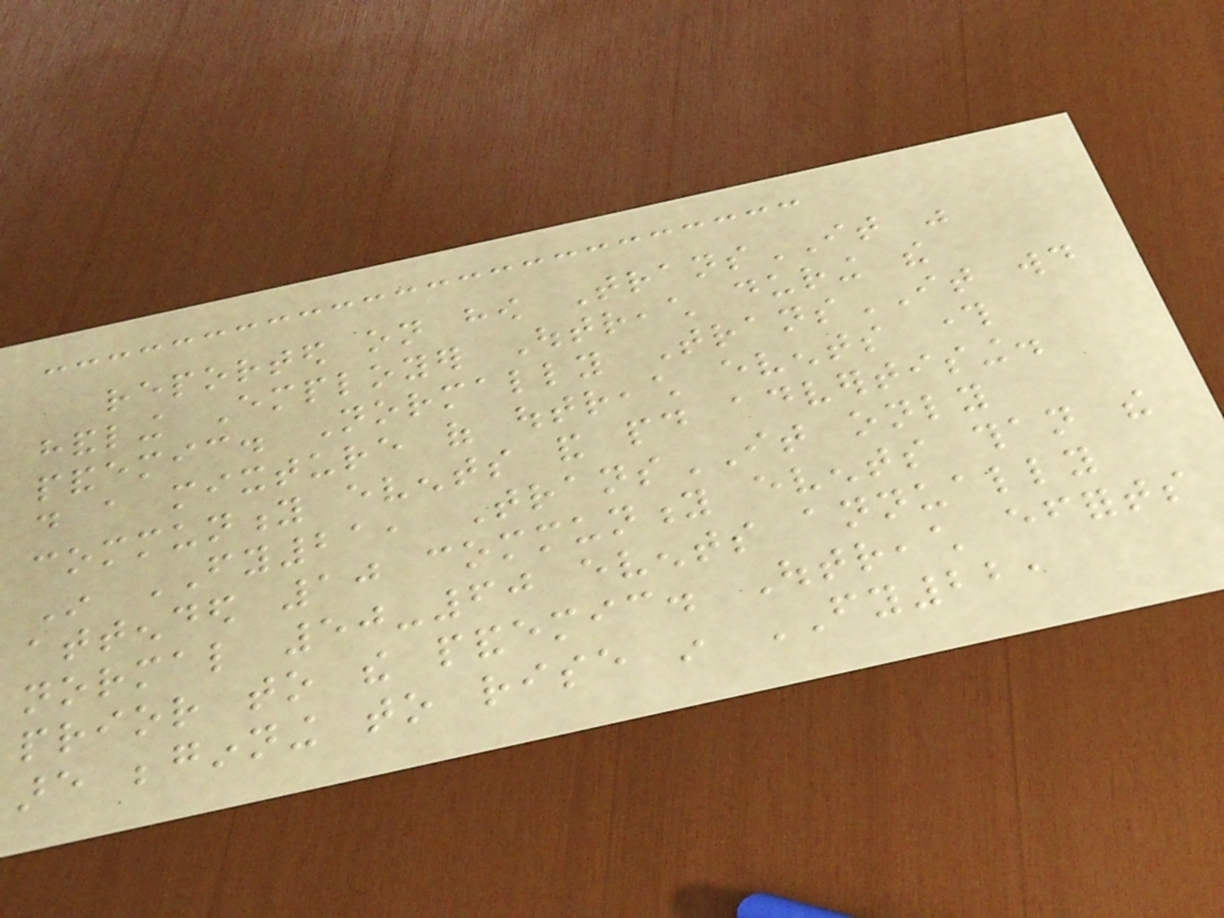reported on how TransIT was
handling Employer Outreach during the
pandemic. Normally TransIT would
do a mixture of outreach events through
community events and paid advertising.
In FY21, TransIT only
attended 10 community events than the
normal 50-60 events annually
prior to the pandemic. Outreach efforts
are beginning to rise in FY22,
